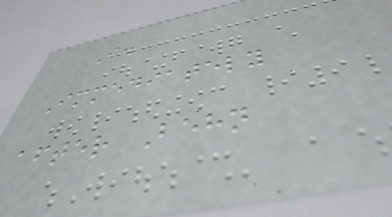I.
Immediately
after Behn
